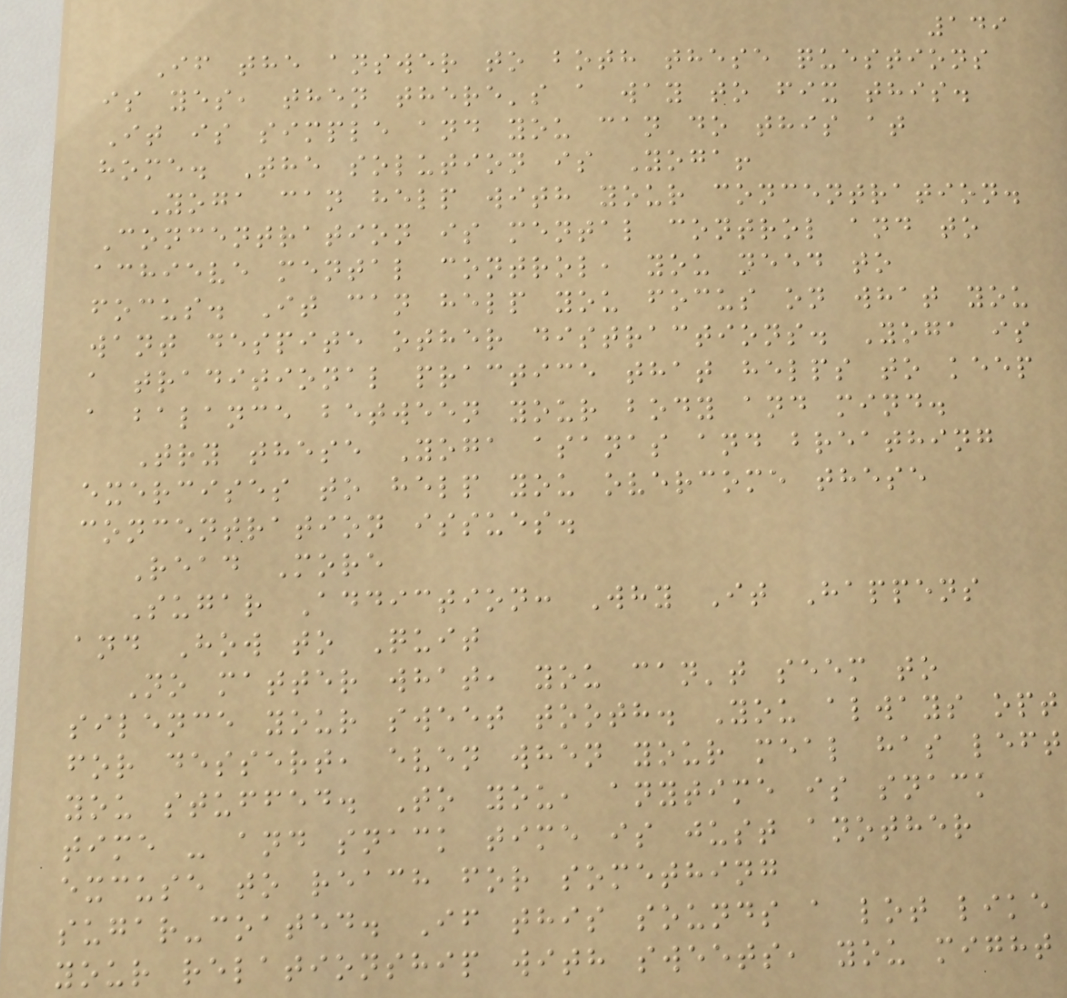149
If the answer to both these questions
is yes, then there's a way to fix this.
It is simple and you can do this at
home. The solution is Yoga!
Yoga can help with your concentration.
Concentration is mental control and to
achieve mental control, you need to
focus. It can help you focus on what you
want despite other distractions. Yoga is
a traditional practice that helps to keep
a balance between your body and mind.
Try these Yoga asanas and breathing
exercises to help you overcome these
concentration issues.
Read More
Sugar Addiction: Why It Happens
and How to Quit
No matter what, you can't seem to
silence your sweet tooth. You always opt
for dessert, even when your meal has left
you stuffed. To you, anytime is snack
time - and snack time is just another
excuse to reach for something
sugar-coated. If this sounds a lot like
your relationship with sweets, you might
